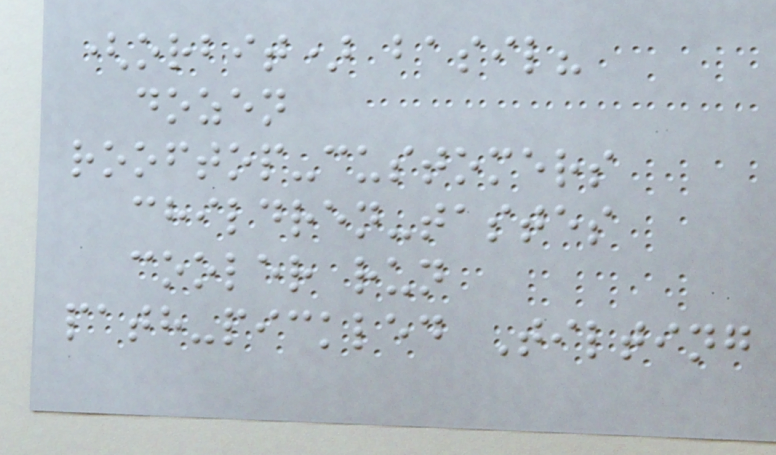(orbit) basil?
dozen
rooftop-customers
children-tastes
cooler run
path-pickled Tilting
